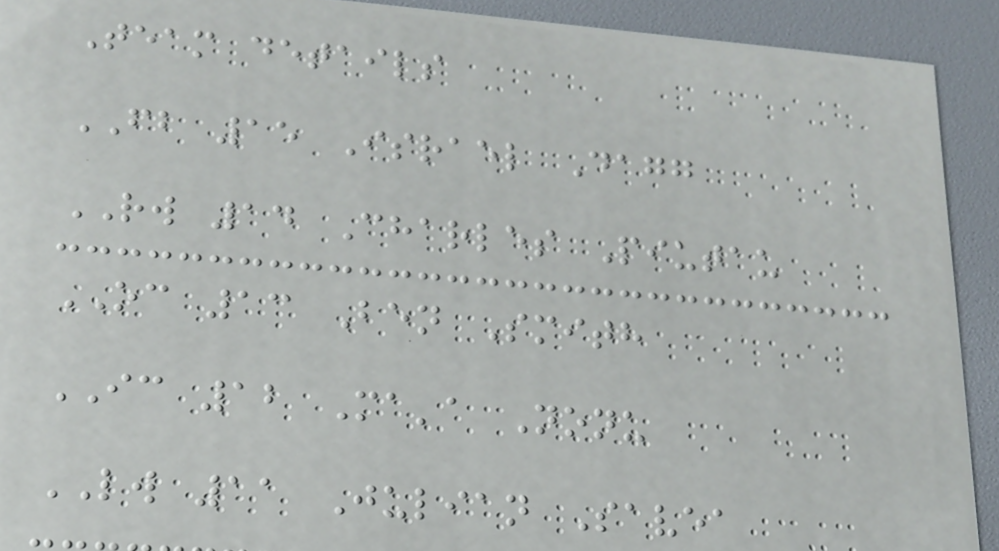Team details
FB 15 Israel Dagg
RW 14 Charles Piutau
OC 13 Ben Smith
IC 12 Ma'a Nonu
LW 11 Julian Savea
